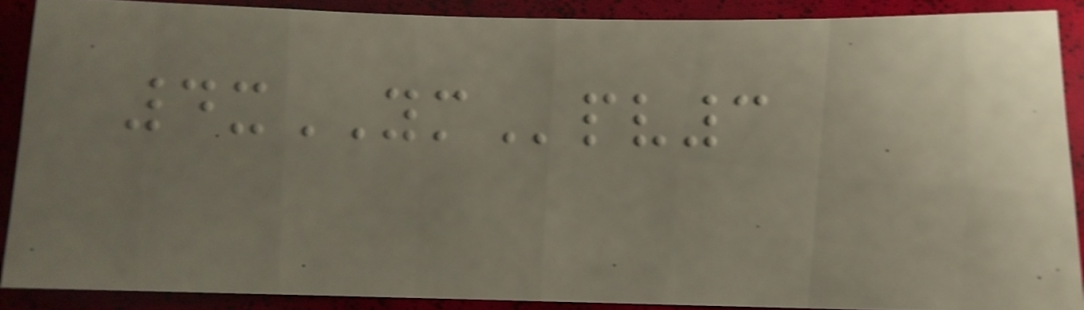4xYMpv3
